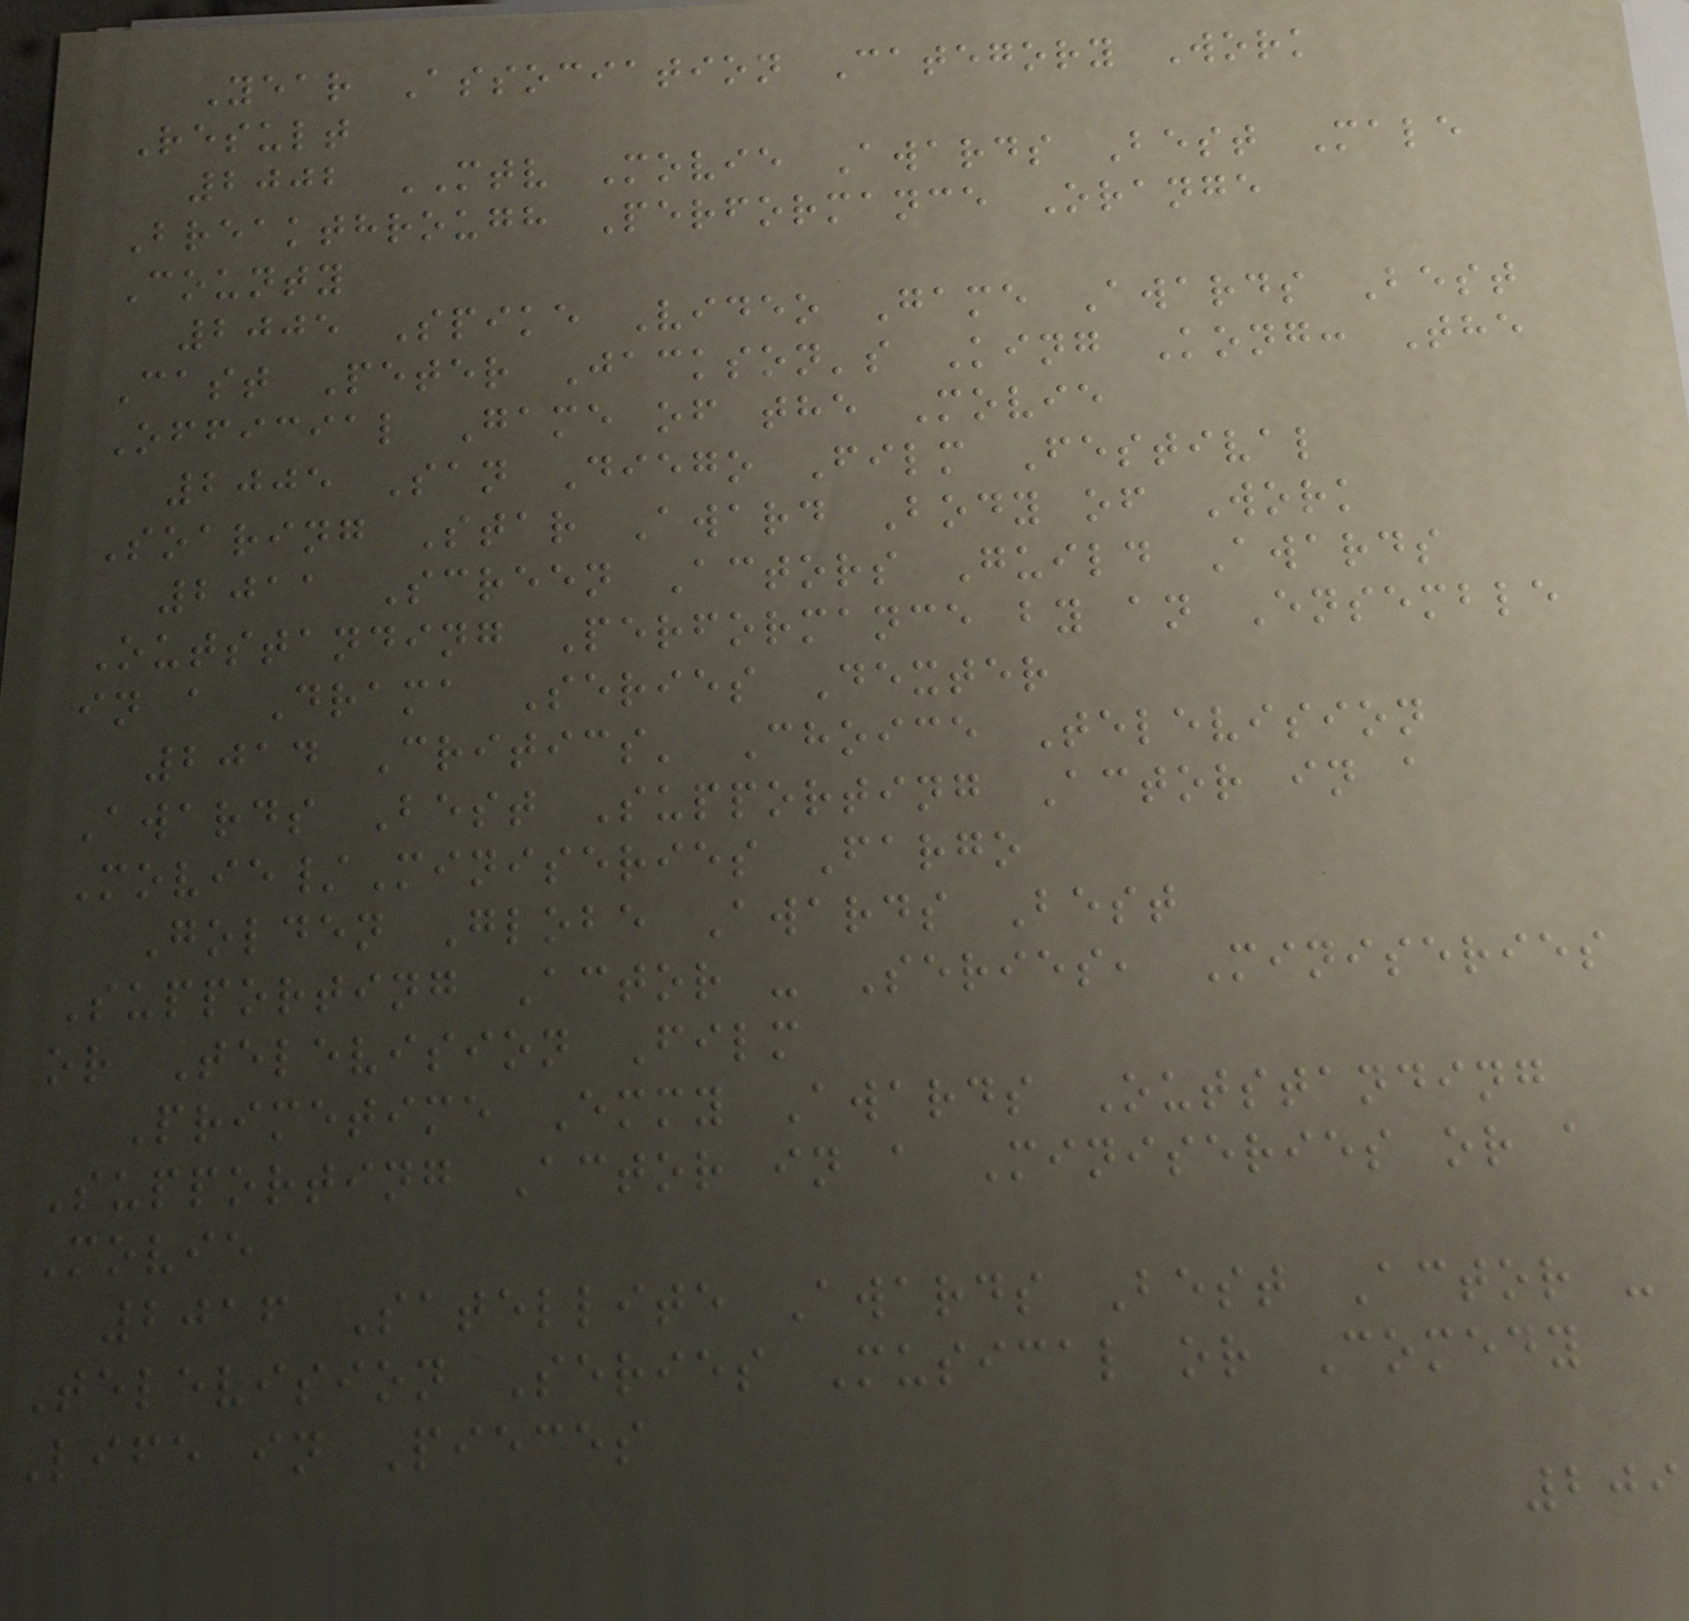Year Association Category Work
Result
2002 MTV Movie Awards Best Male
Breakthrough Performance Orange
County
2005 Spike Video Game Awards Best
Cast Peter Jackson's King Kong: The
Official Game of the Movie
2005 San Diego Film Festival
Soaring Star Award Body of Work
2011 Screen Actors Guild Awards
Outstanding Performance by an Ensemble
in a Drama Series Dexter
2014 Critics' Choice Television
Awards Best Supporting Actor in a
Movie/Miniseries Fargo
Golden Globe Awards Best
Supporting Actor - Series, Miniseries
or Television Film
Primetime Emmy Awards Outstanding
Supporting Actor in a Miniseries or a
Movie
2016 Satellite Awards Best Actor -
Television Series Musical or Comedy
Life in Pieces
209
